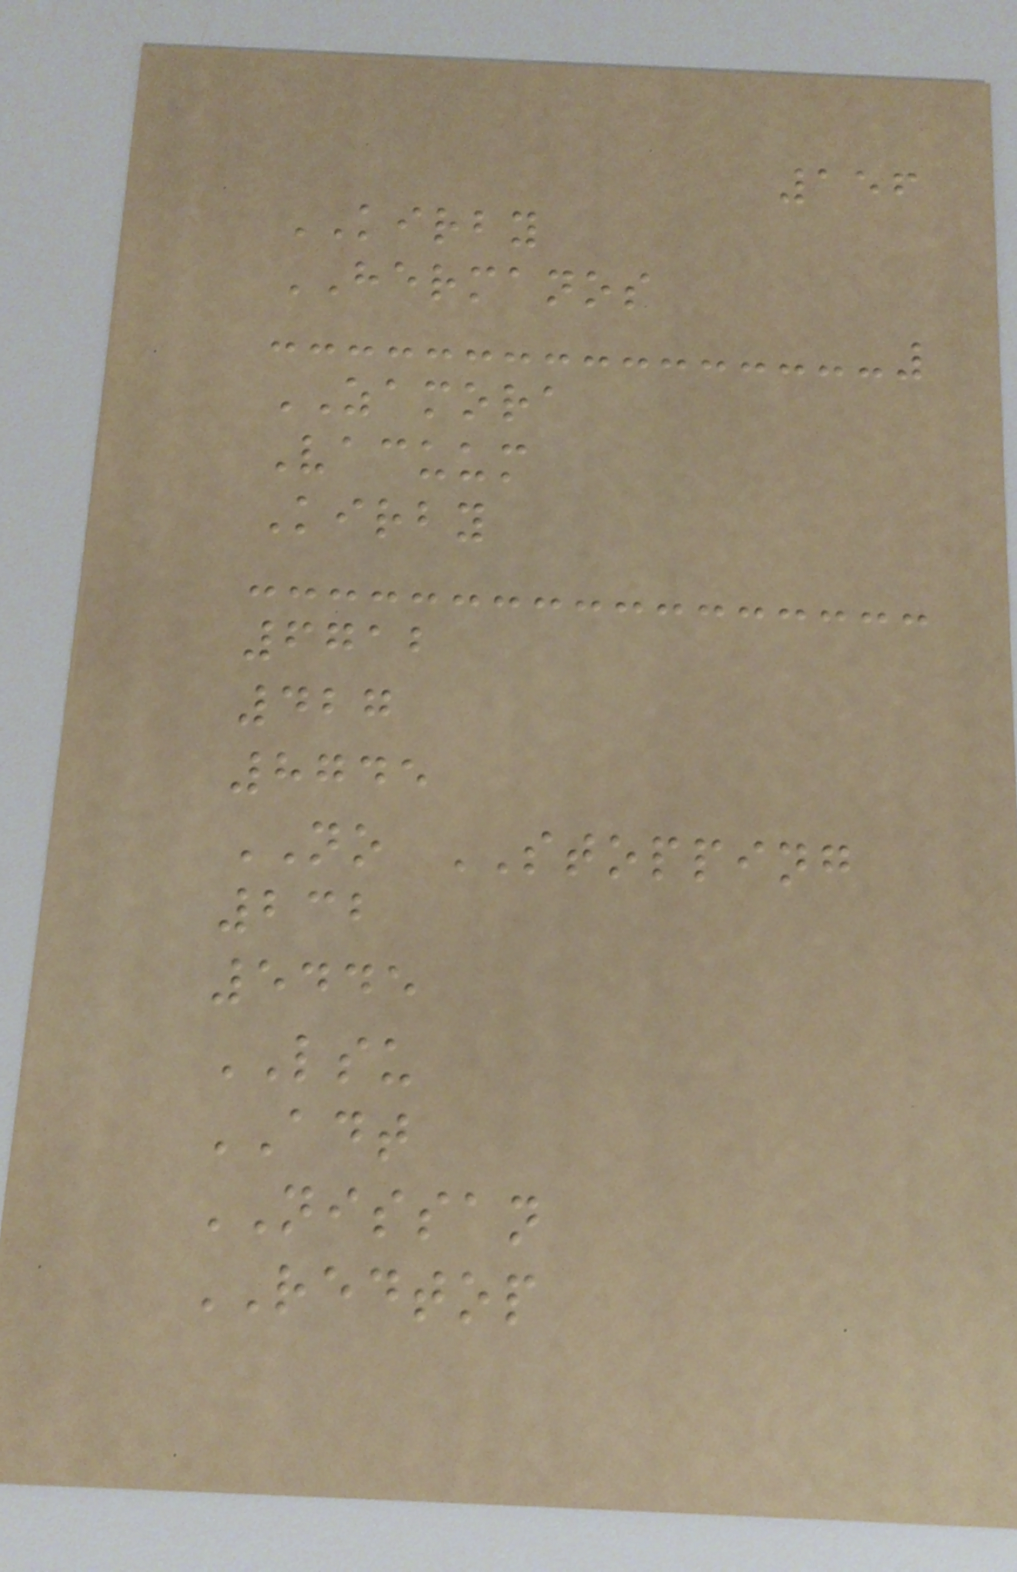156
KIRBY
HERMANOS
ZAMORA
Vacuum
Kirby
6712
427
8745
NO STOPPING
232
5445
LSU
ADT
NISSAN
REDTOP
